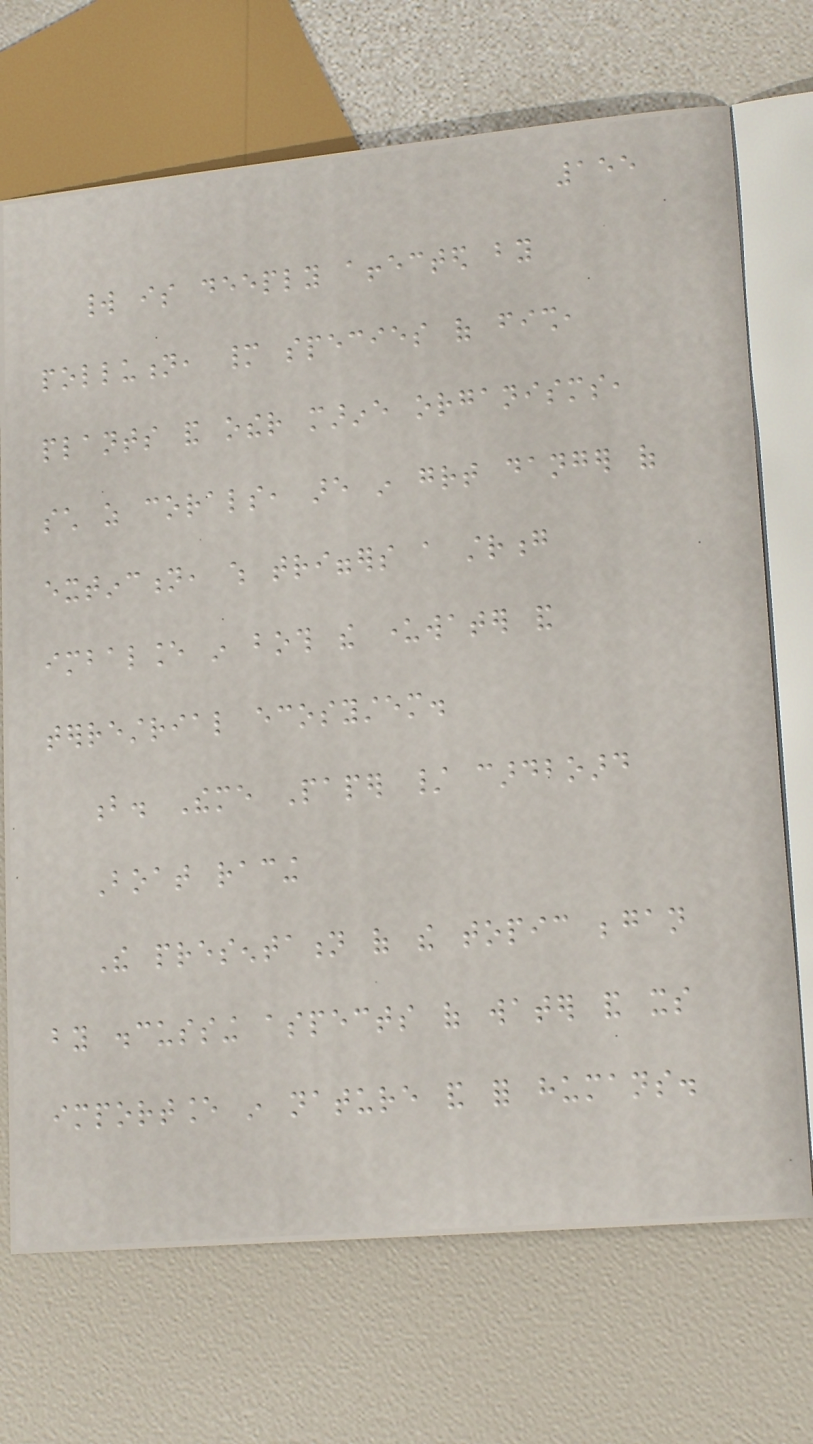155
world is deeply affected by
pollution, many species of fish,
plants and other marine organisms,
such as corals, are in great danger of
extinction, which triggers a strong
imbalance in both the underwater and
terrestrial ecosystem.
b. Theme Paper / cardboard
Boat racing
The presentation of the topic began
by discussing aspects of water and its
importance in nature and for humans.
